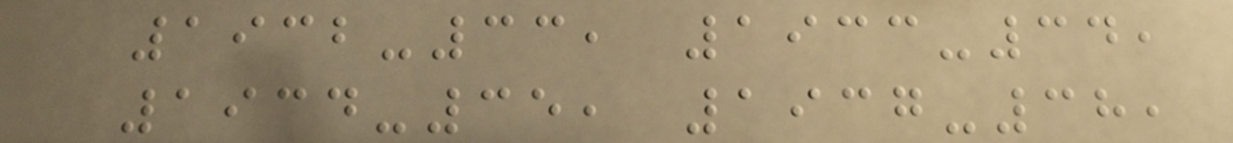1932-33, 1933-34,
1934-35, 1937-38,
